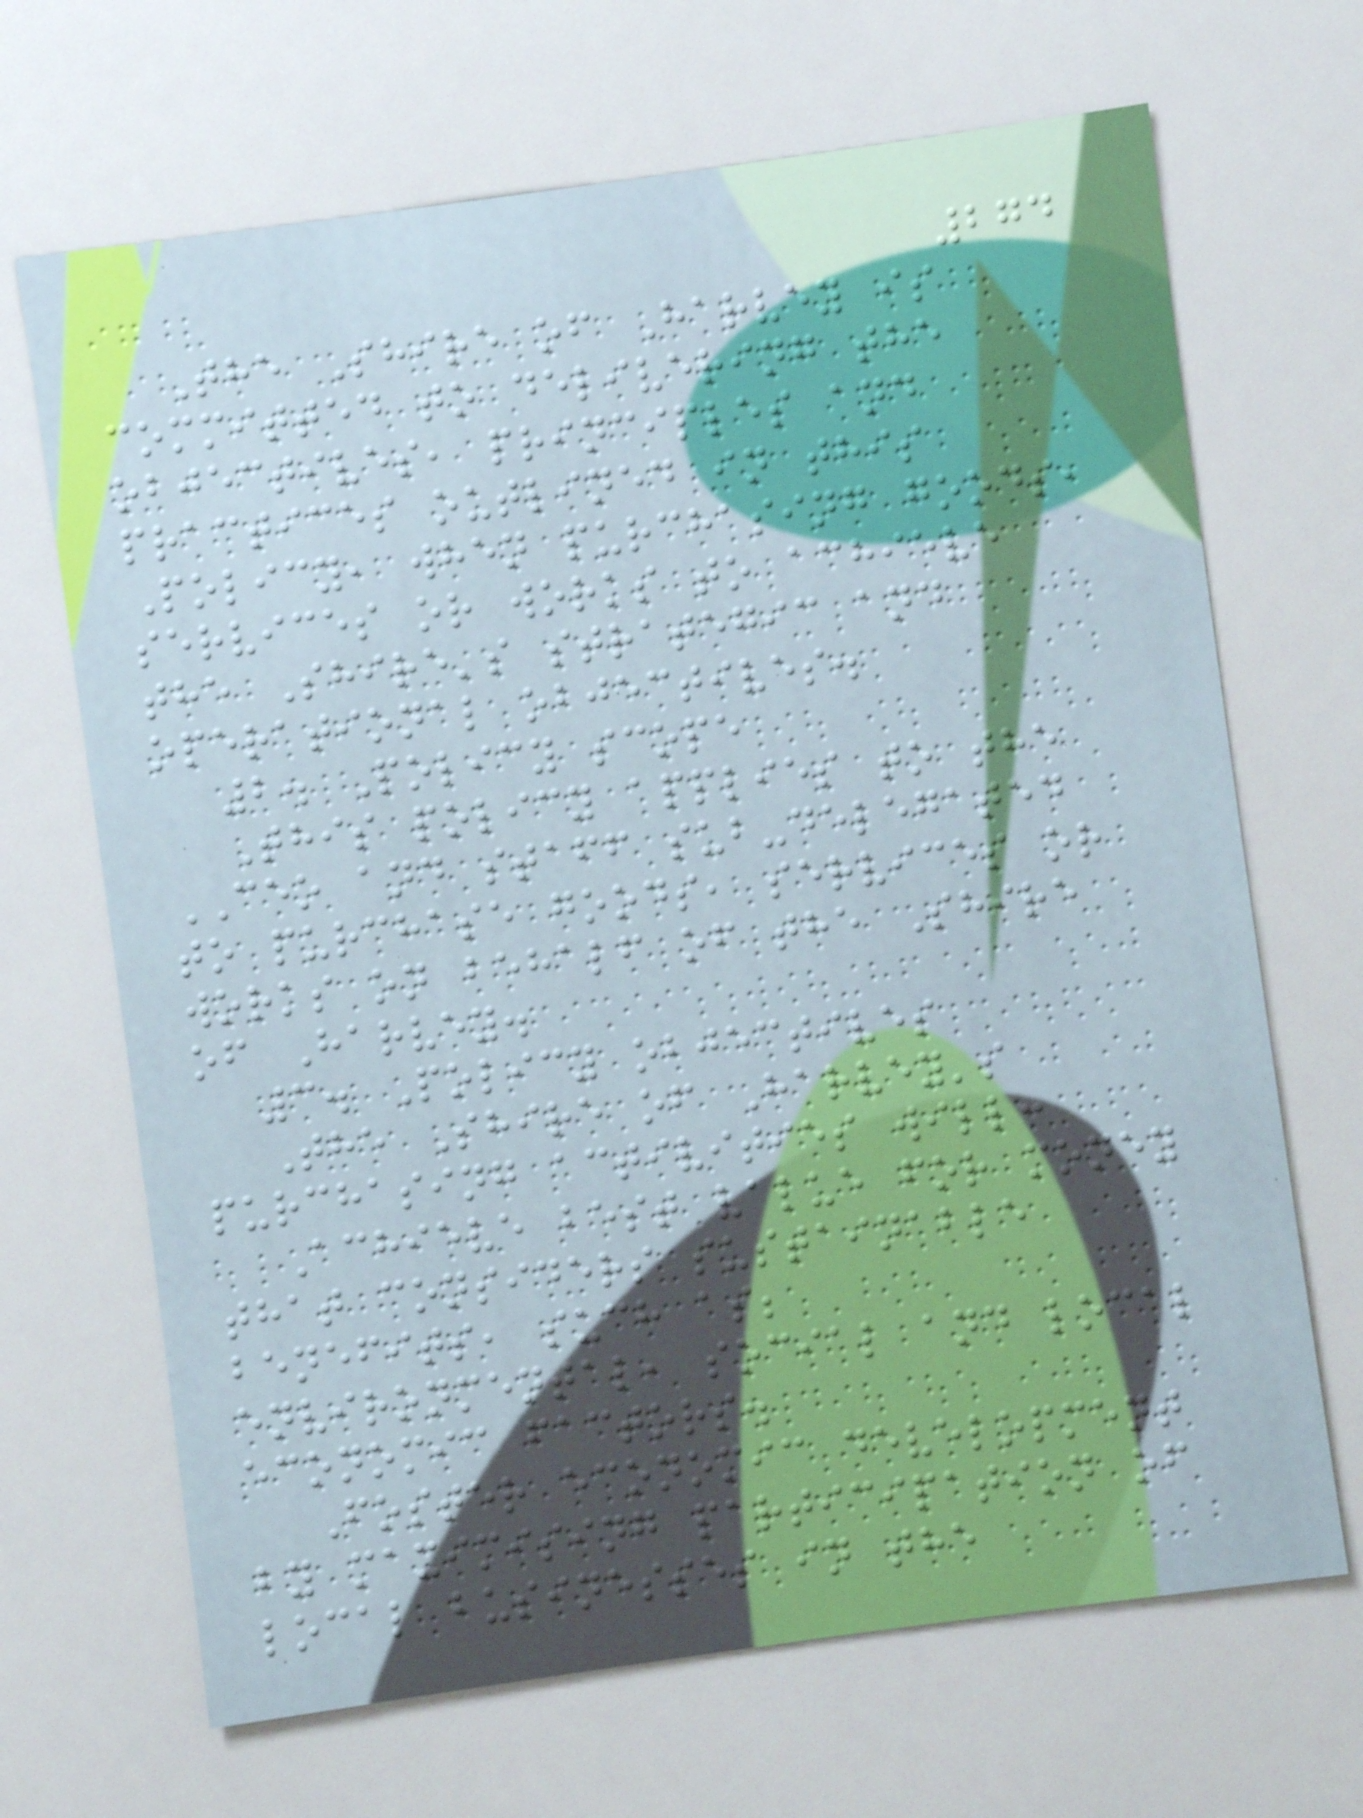274
The Shire of Harvey is
committed to delivering the
objectives, principles and
practices outlined in this
Policy, when purchasing goods,
services or works to achieve
the Shire's strategic and
operational objectives.
2. Policy scope
This policy applies to the
CEO and staff sub-delegated
to purchase goods, services or
works on behalf of the Shire
of Harvey.
3. Policy objectives
The Shire of Harvey's
purchasing activities will:
Achieve best value for money
that considers sustainable
benefits, such as;
environmental, social and local
economic factors.
Foster economic development
by maximising participation of
local businesses in the
